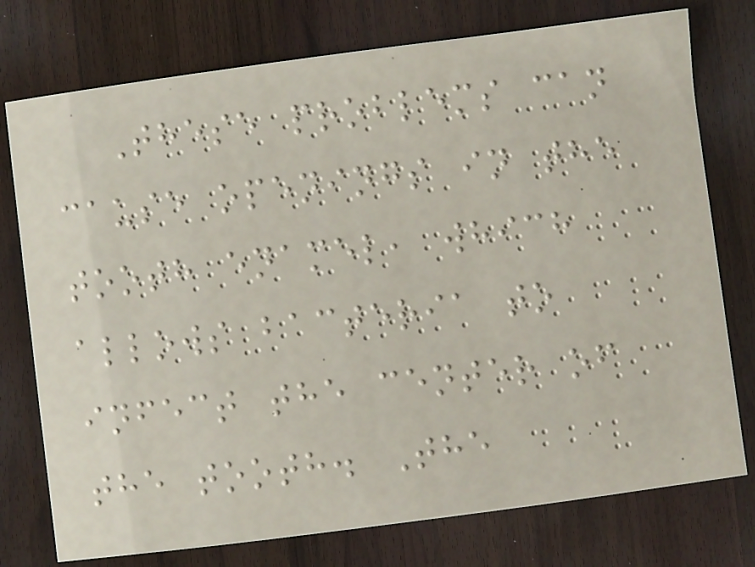These problems can
cause openings in the
tooth enamel, which
allows bacteria to
infect the center of
the tooth. The
